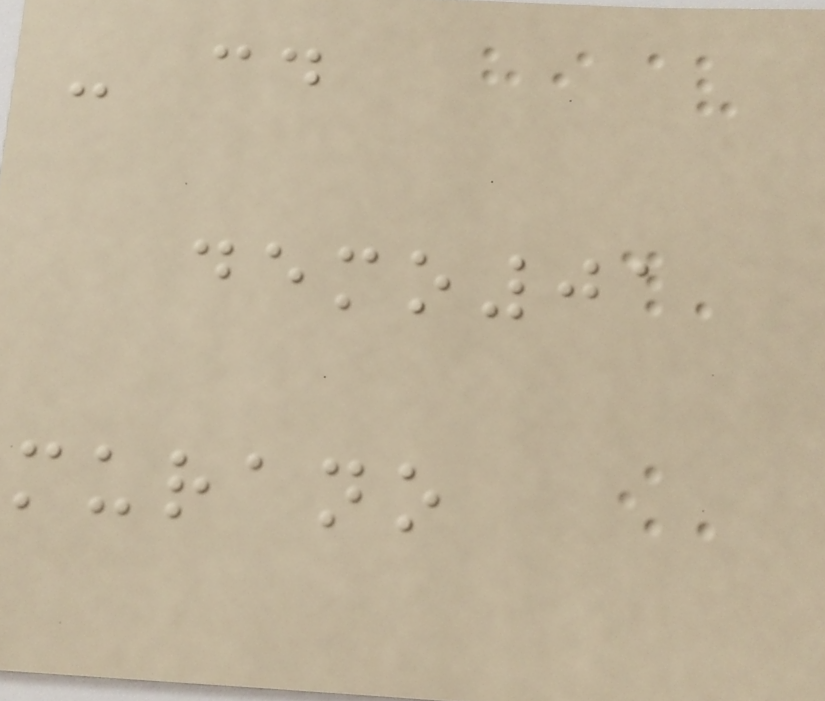- cd
demo01
murano
